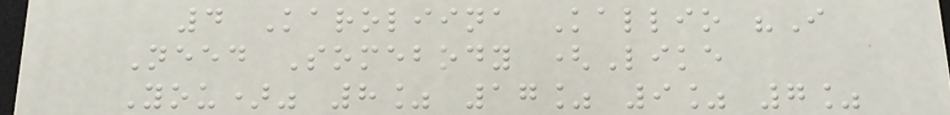4 Karoliina Kallio "I
Need Somebody (Like
You)" 8% 17% 9% 7%
